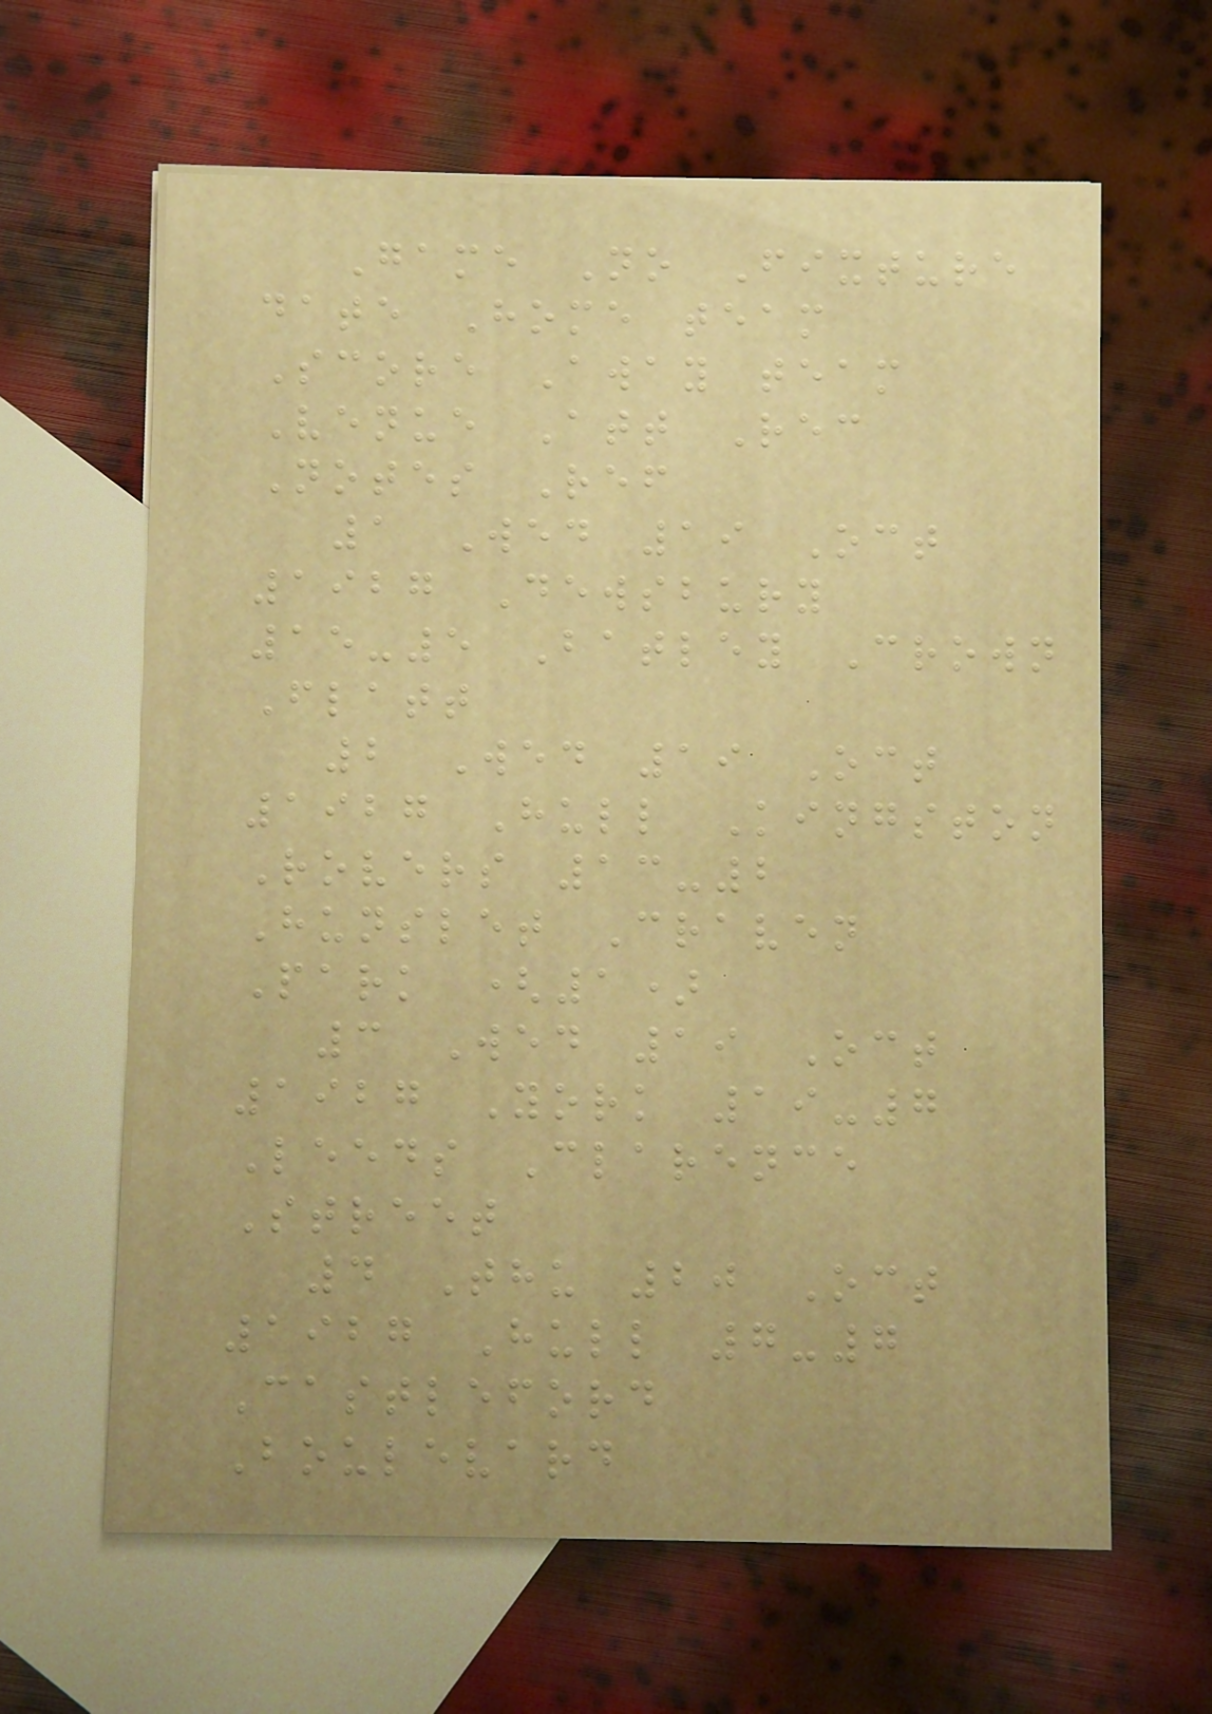Game No Fixture
date Home team
Score Away team
Venue Att Rec
Notes Ref
1 Wed 19 Oct
1927 Dewsbury
15-5 Batley Crown
Flatt
2 Wed 19 Oct
1927 Hull Kingston
Rovers 13-2
Hunslet Craven
Park (1)
3 Wed 19 Oct
1927 York 19-7
Leeds Clarence
Street
4 Thu 20 Oct
1927 Hull 7-7
Castleford
Boulevard
